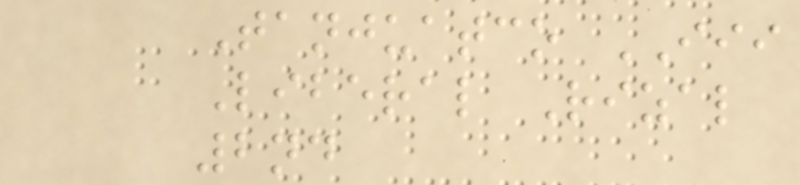Tanjuatco III
Liberal Rizal
2nd
